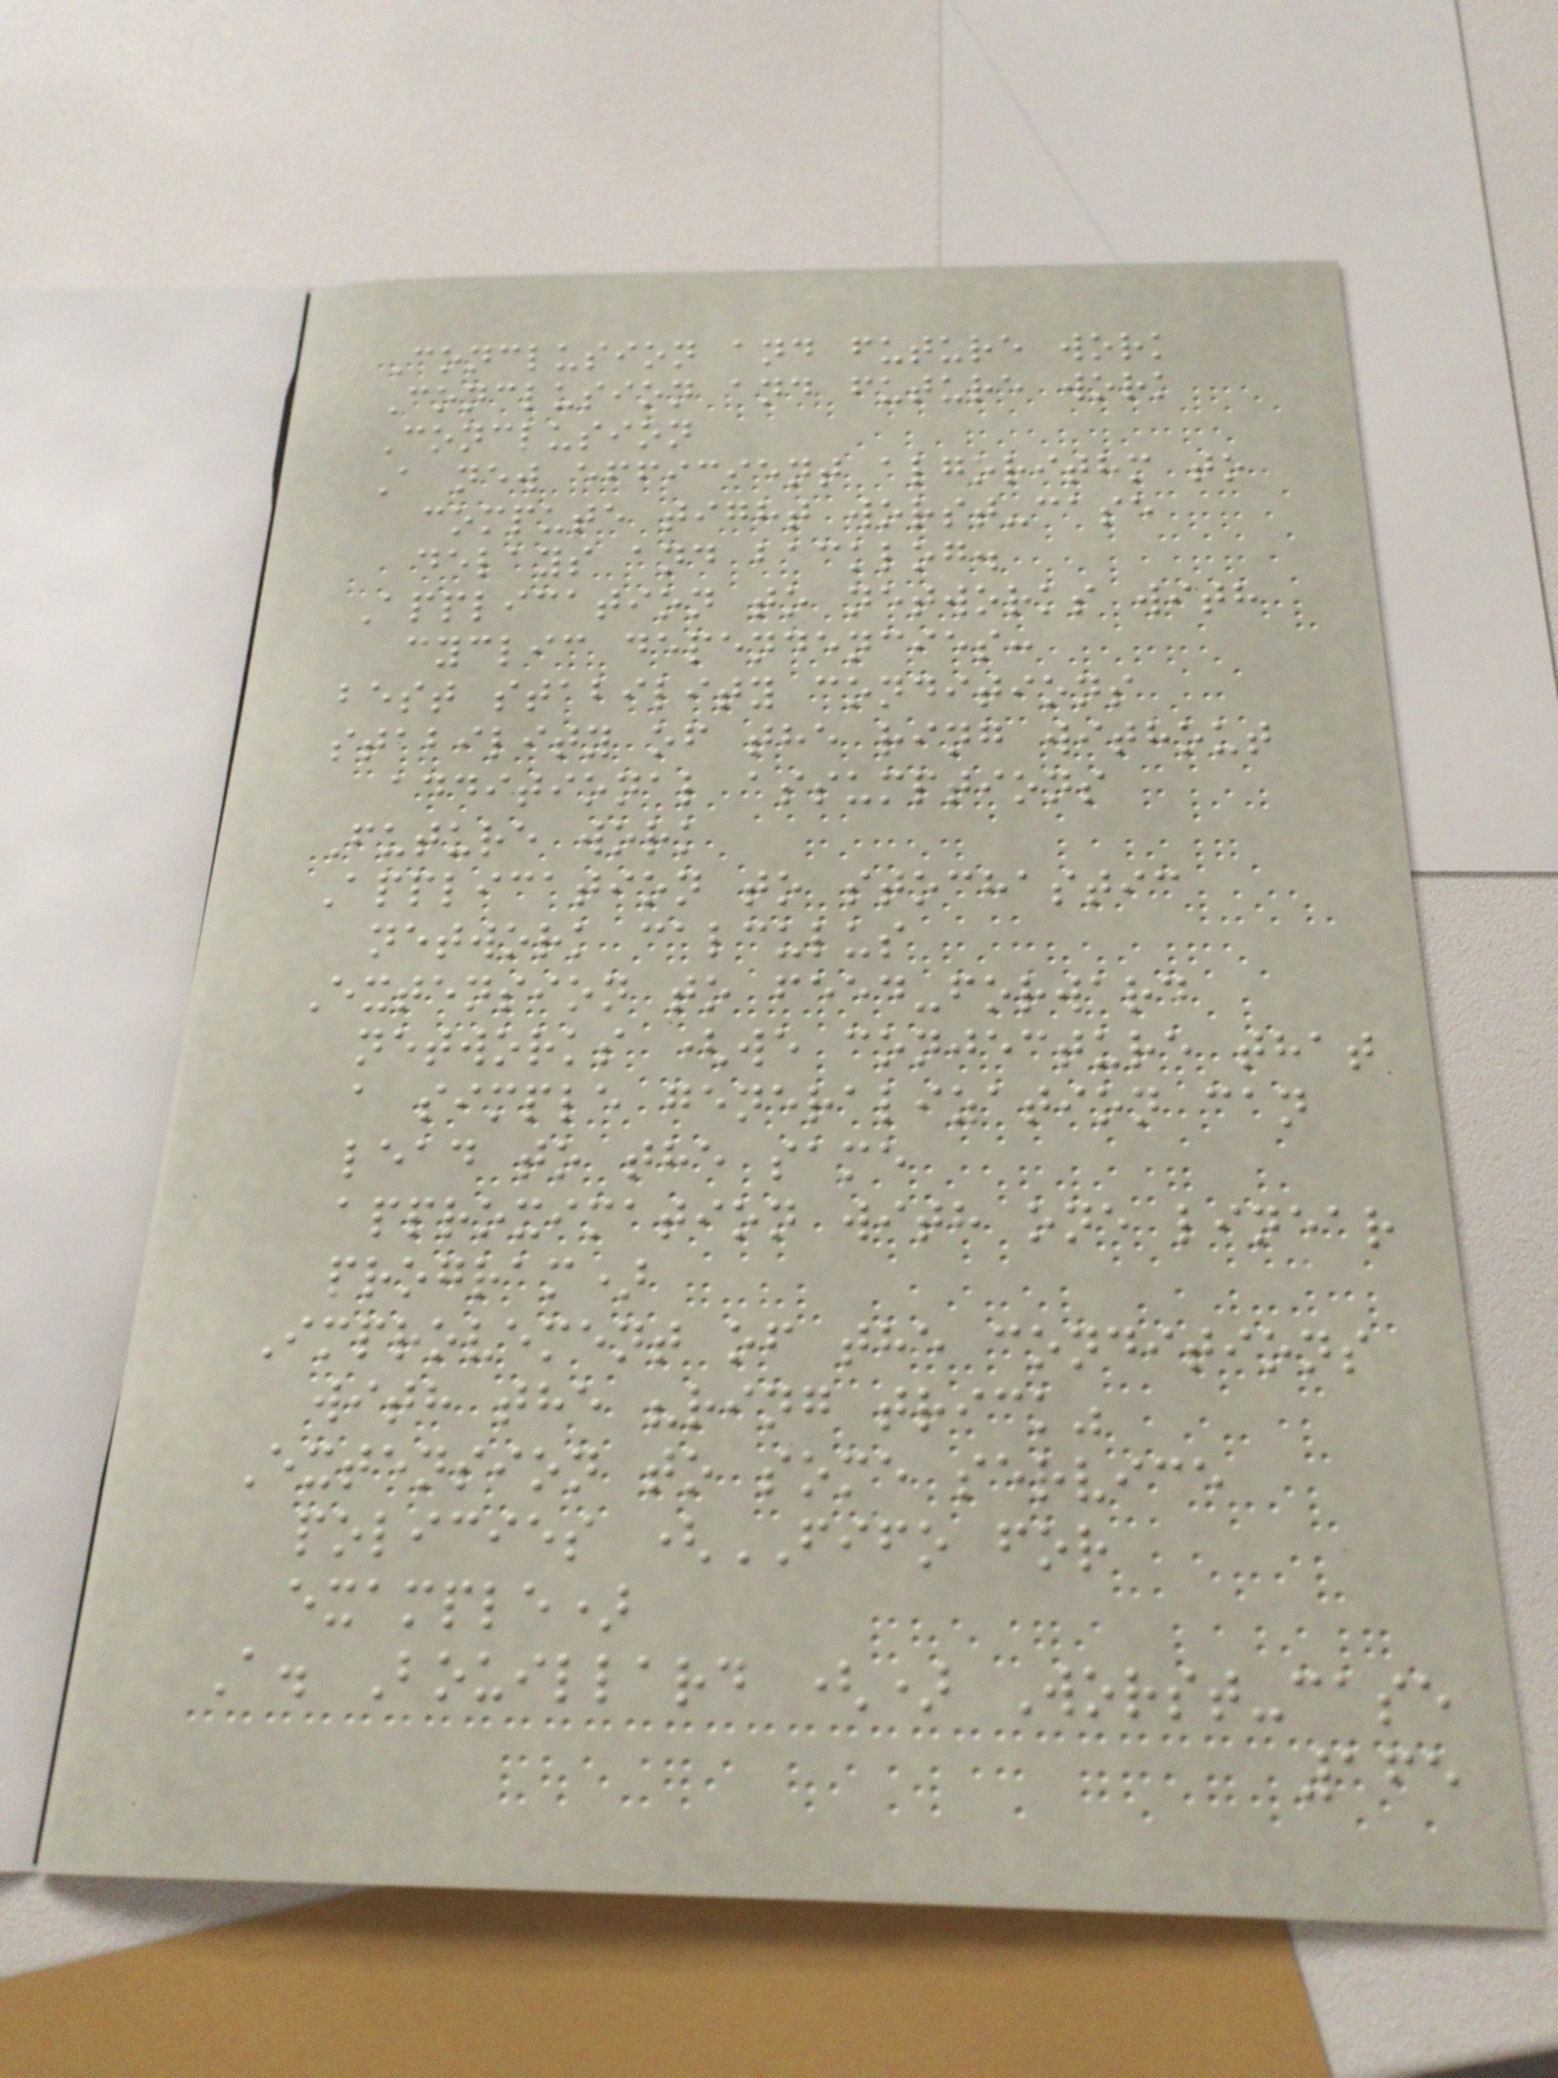Conclusion and future work
Conclusion and future work
Conclusion
A new efficient algorithm to
compute tight worst-case
delays and backlog.
Application to networks with
cyclic dependencies:
best stability conditions
stability of the ring without
additional assumptions
Future work
Application to stochastic
network calculus
Extension to feed-forward
networks (we conjecture that
a simple generalization can
lead to the same
approximation with one linear
program)
Improvement of the conditions
with the "ring trick"
Extension to some service
policies (FIFO for
example)
A. Bouillard () Worst-case
165
